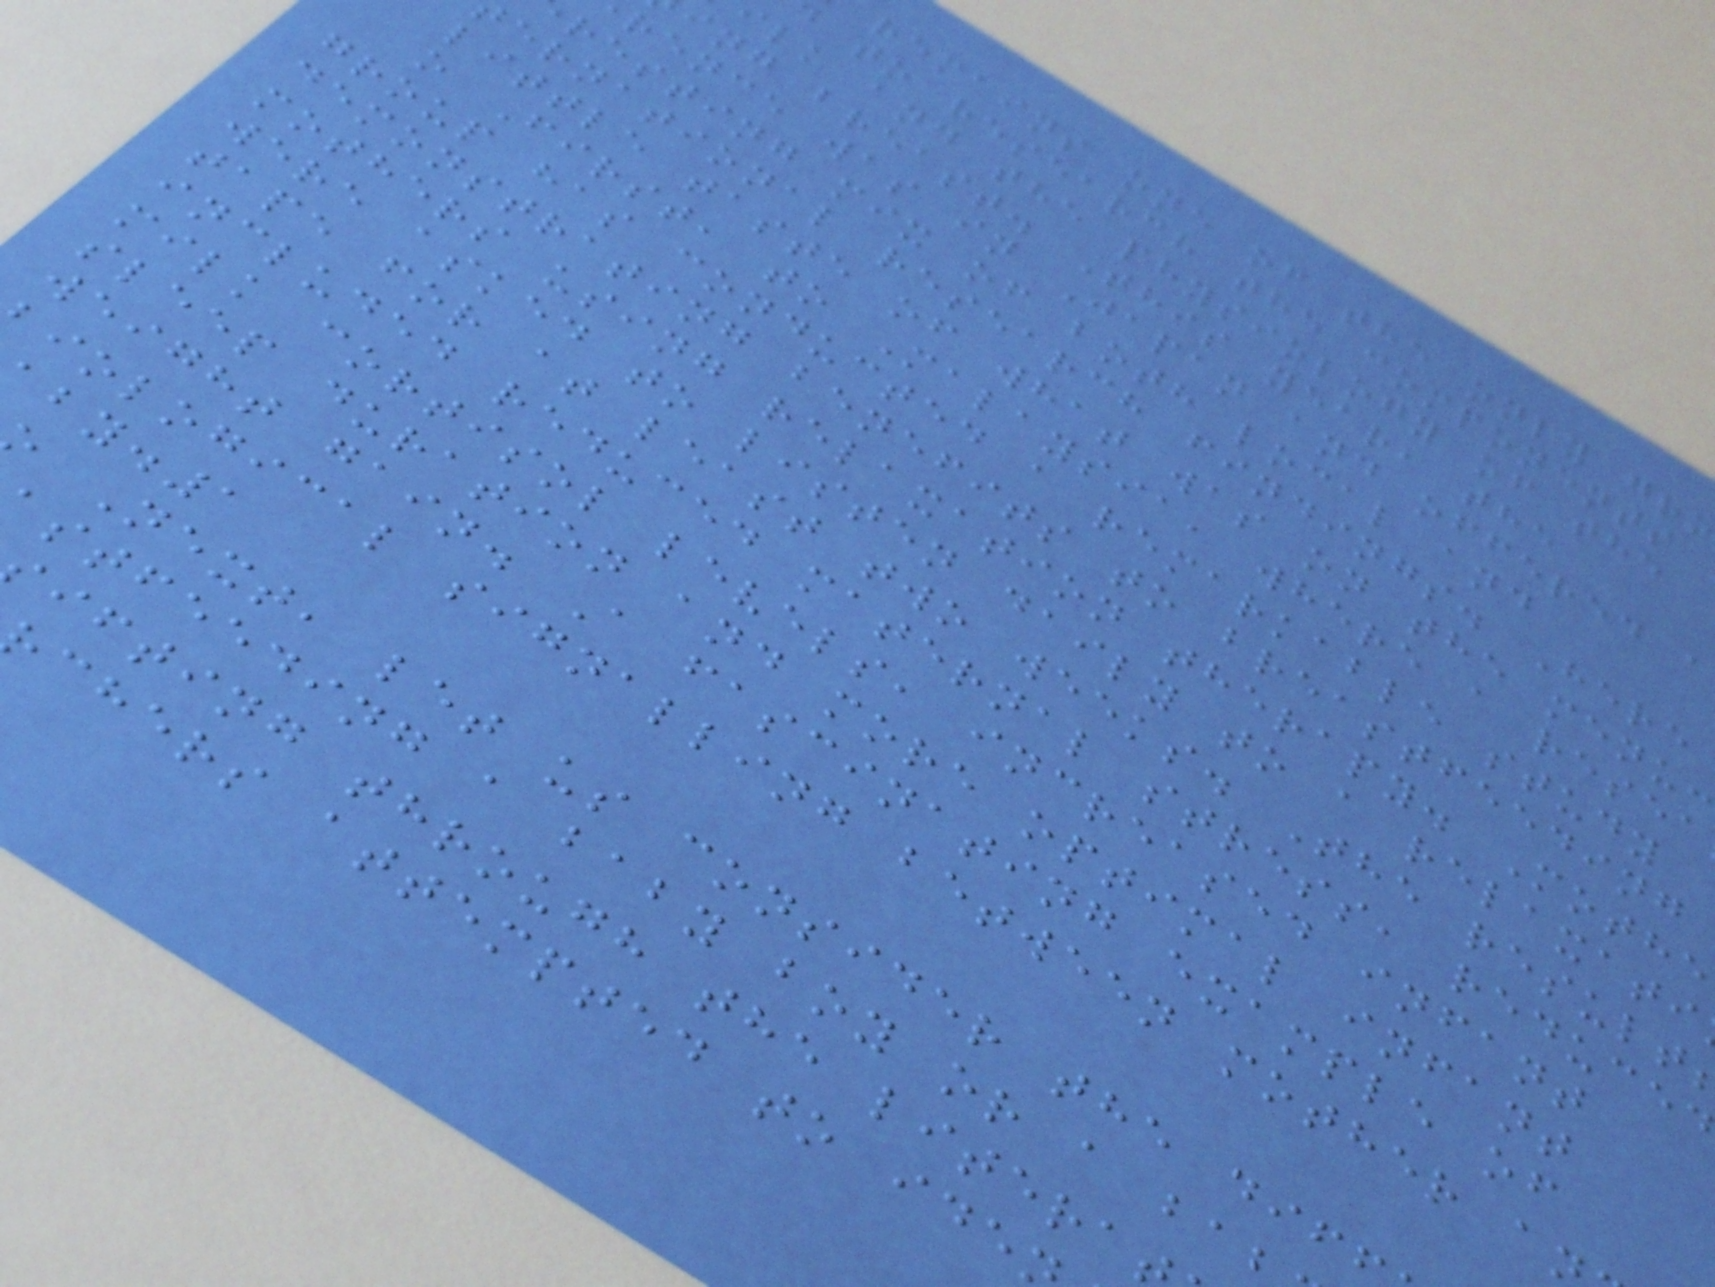remains one of the only gro
to research the components
ilk and the physiology of the
ing breast. This year, the
rence was in Japan and offered a
resting mix of both local and
ernational research findings. Here
little taste of what was on the menu:
o First, to Malaysia, where a resea
group has conducted a remarkable study
demonstrating benefits to breastfeeding
mothers using relaxation therapy. Mothe
were asked to listen daily to a relaxati
tape for at least two weeks. The result
included reduced maternal stress, reduced
milk cortisol levels, increased infant
sleep duration and more optimal infant
weight gain. A fascinating example of
iological signalling between mother a
by.1
Next, let us consider the dif
stfeeding a baby boy or a ba
ifting through the litera
chers attempted to ide
